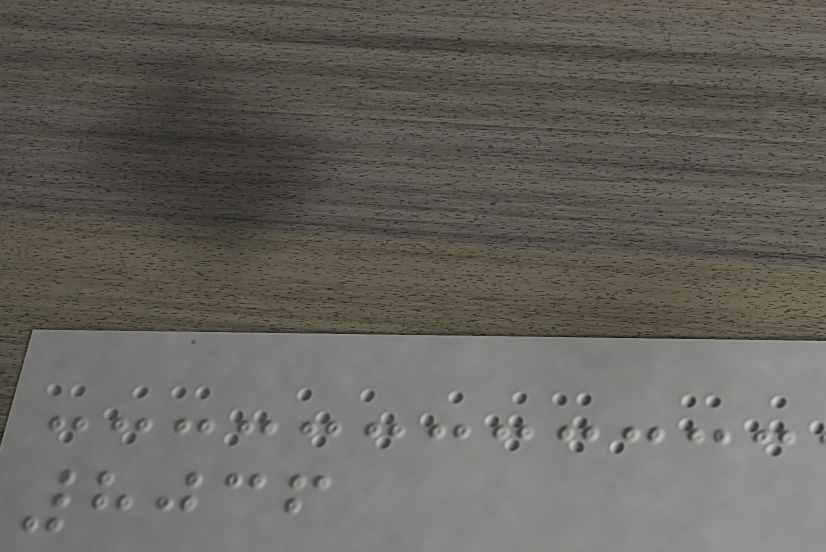8036
